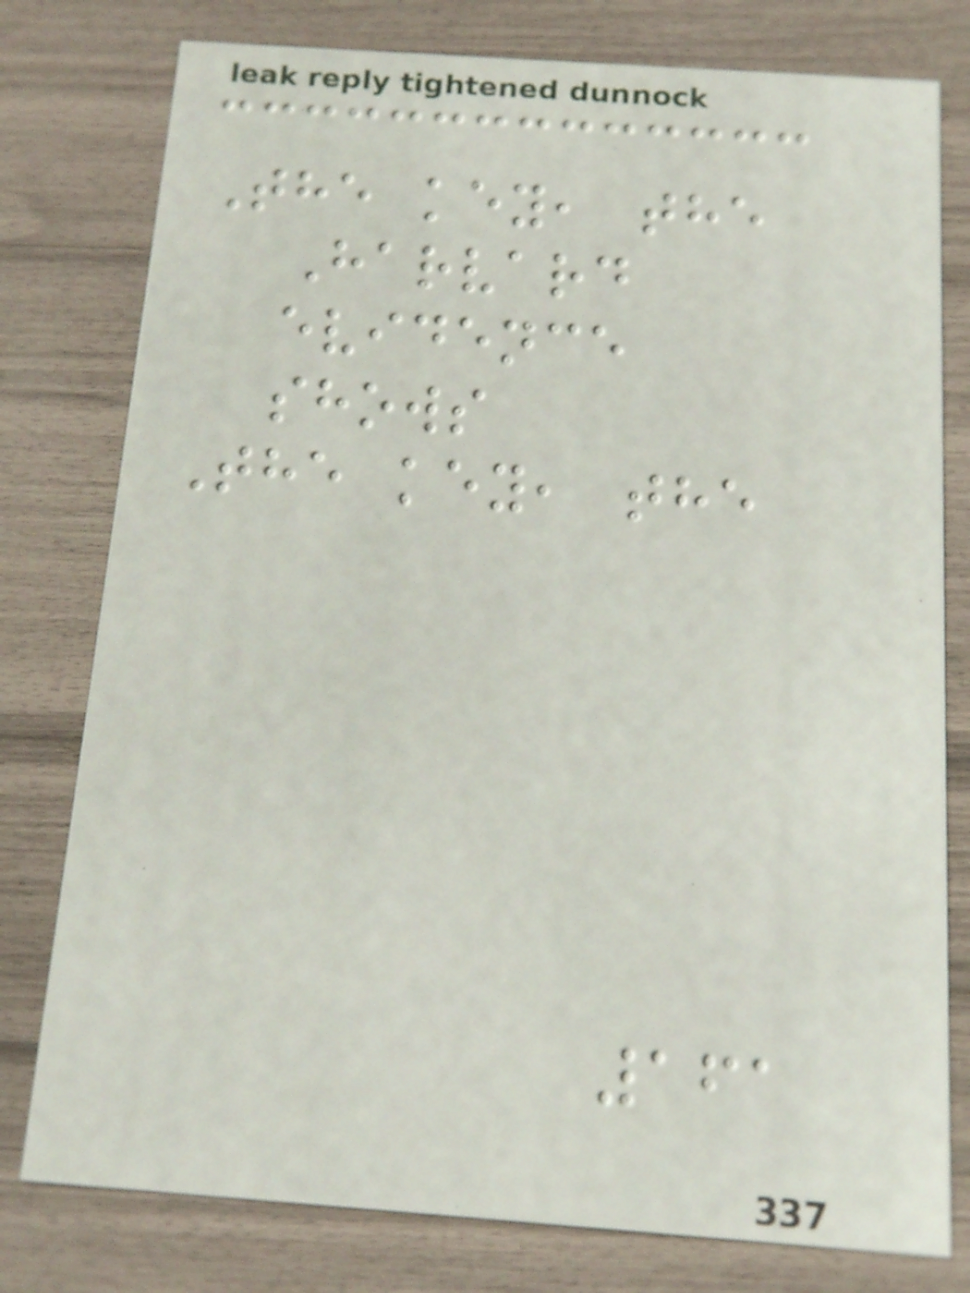The key, the
Harvard
evidence
shows
The key, the
161
